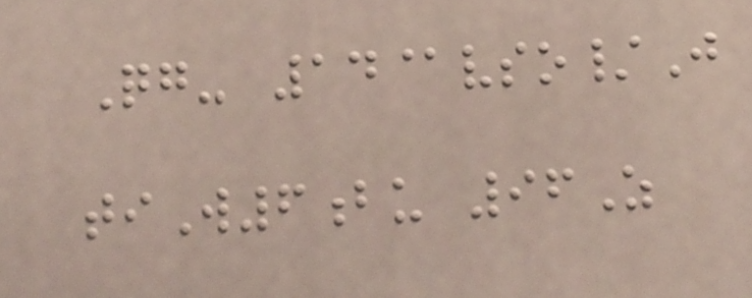Qg- 14@vso/J
tiW6bu 96Z
